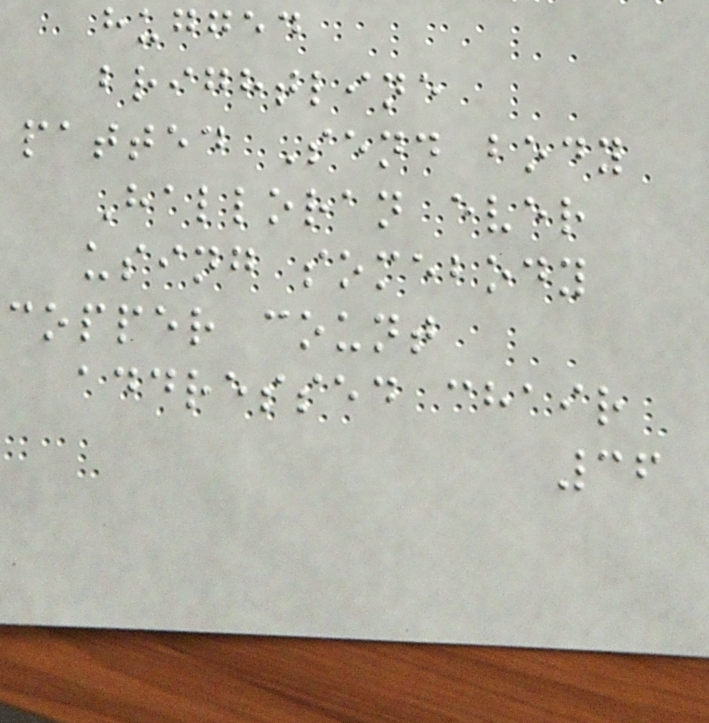hugged
brightline
patted Send body
Halloran ever
using somebody
copper count
addressed chair
36
